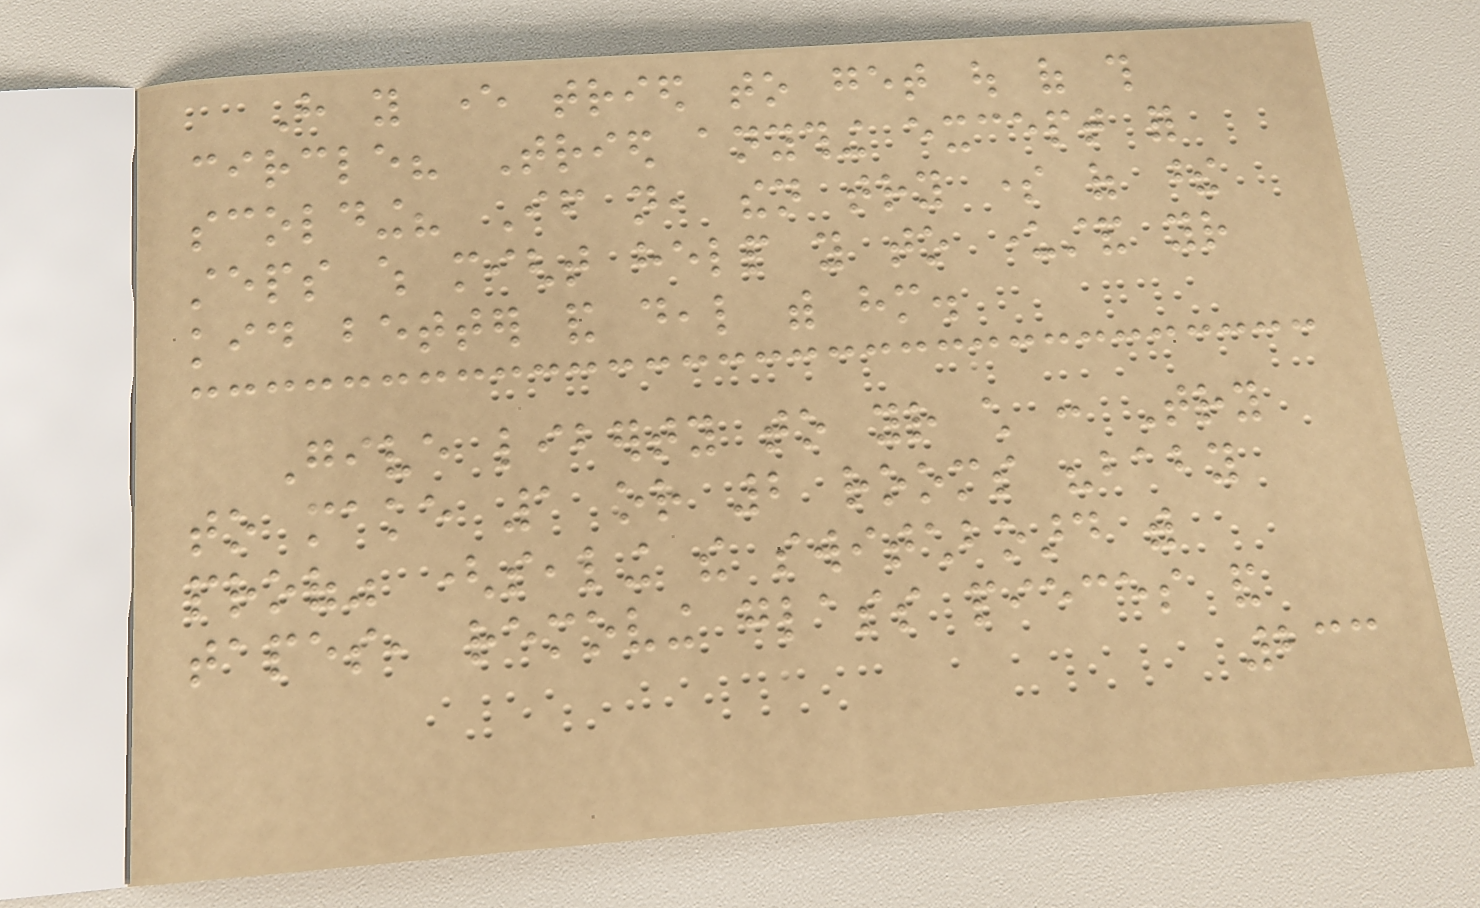Have you ever tried to get out of this
circle? Tried anything except for
scolding? If not, then try some of these
steps which might help you to understand your
kid better and deal with him.
Give liberty to your child : Try
to make 1 or 2 rooms "baby
proof" (sealing the switchboard with
tapes, removing glass pieces and
233
